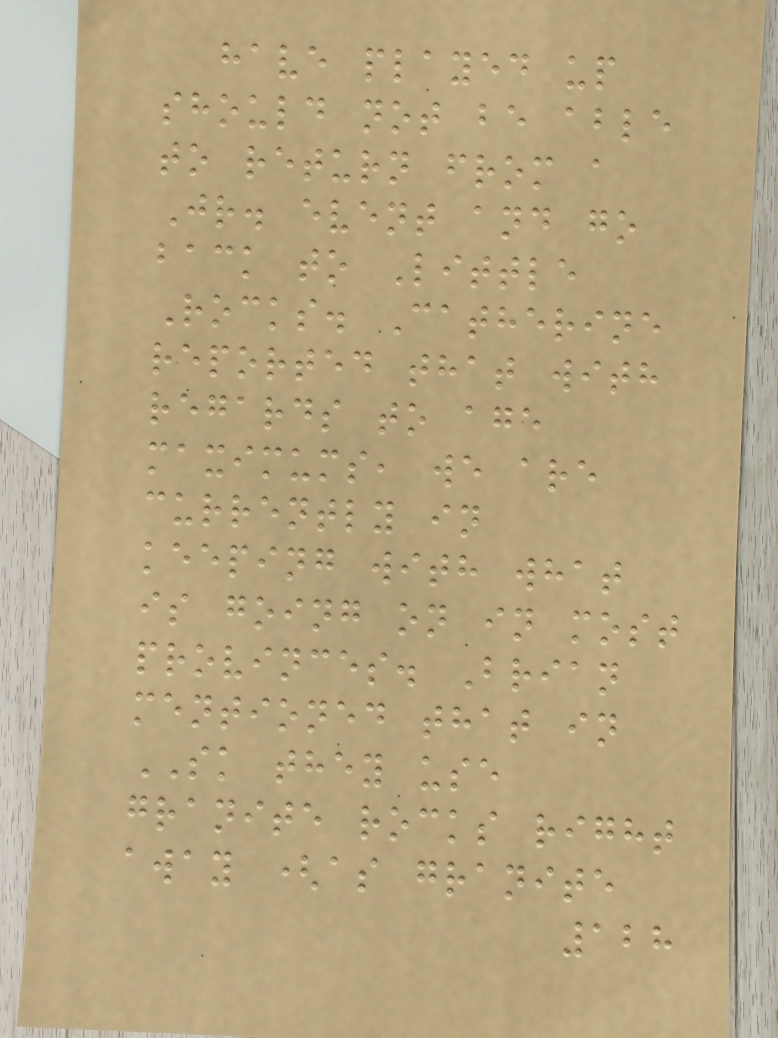have played up
should not be able
to return from a
Jr. event and go
back to Little
Rocks. Catherine
reported that with
regards to age
maximums, we are
currently in
keeping with what
is going on in most
provinces. Brian
mentioned that in
SK they use
granite rocks right
away (as granite
128
